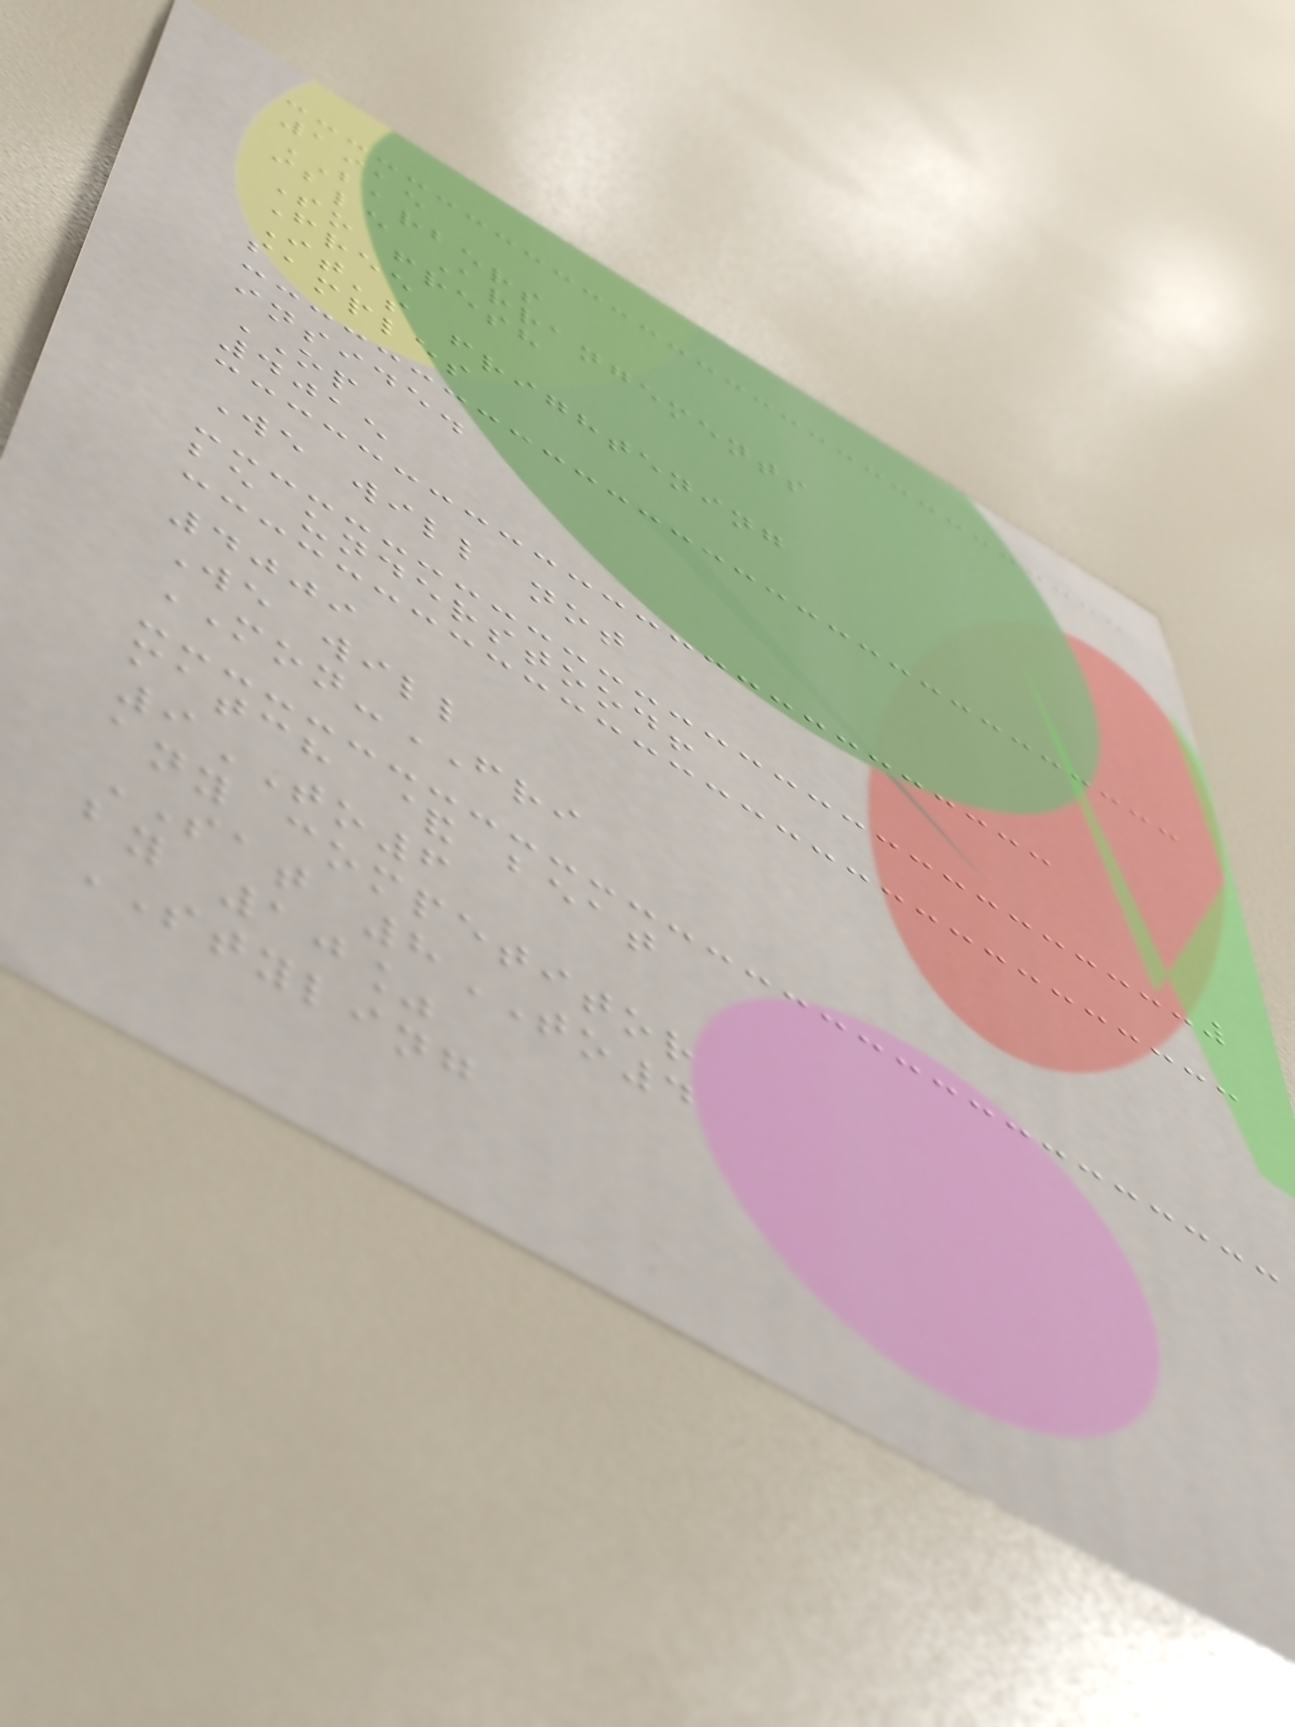1915
BARBERS
ible Arrangements
So fresh
Free
It's frightening
samples
inside.
OP
4015
We will not
be understood!
4009
We will
MON-FRI
match & beat
9TO6
any competitor
SAT 8TO4
by 10%
STYLING
